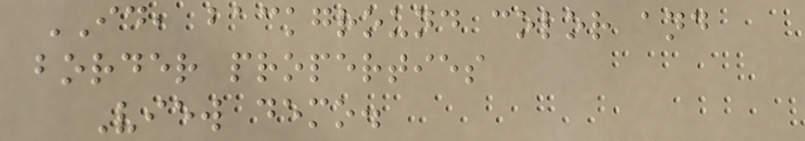ID, background color and
border properties
View demo.
